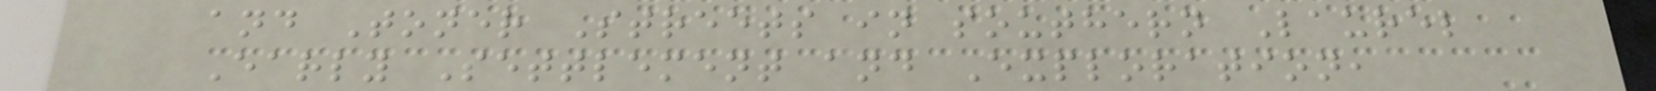and Toner Streets in southern Laurel
Early Settlement and Exploration,
